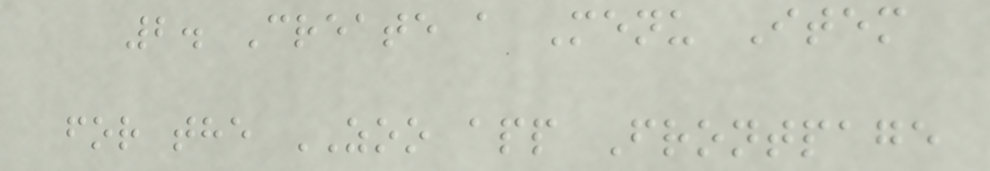2. Create a Menu Item
for the ZOO app Frontpage
